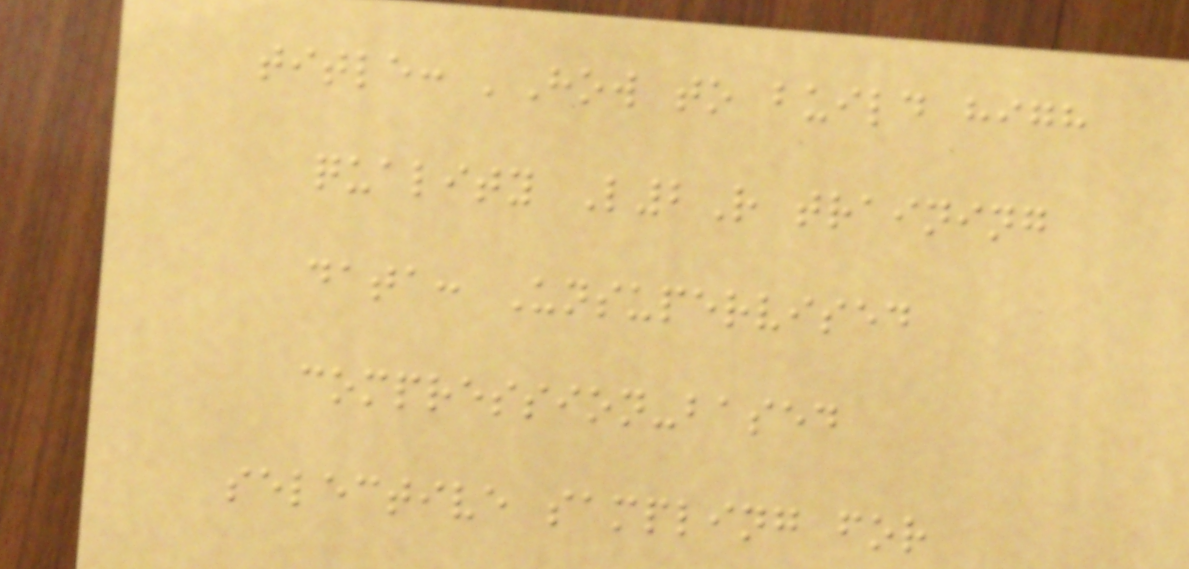title: 'How to build high
quality L2R training
data: Unsupervised
compression-based
selective sampling for
